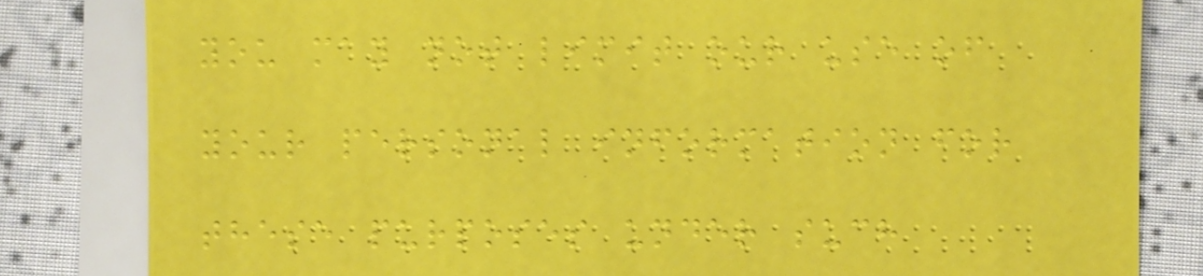you may not limit our use of
your personal information for
these purposes under such
